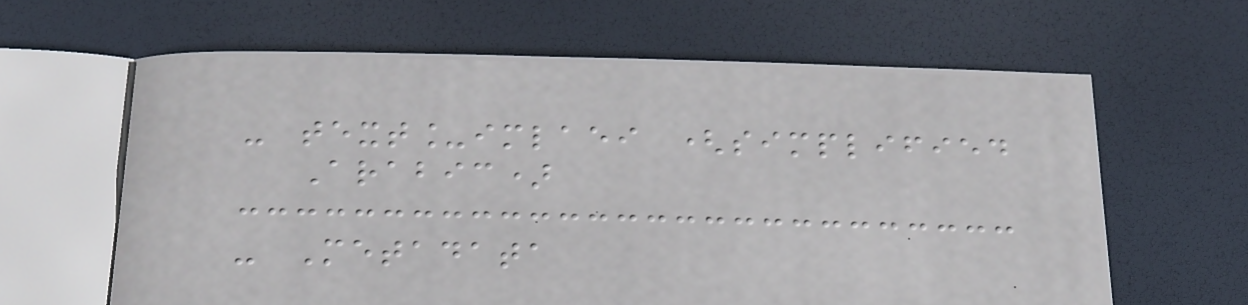- text_imlaei (simplified
Arabic)
- Metadata
